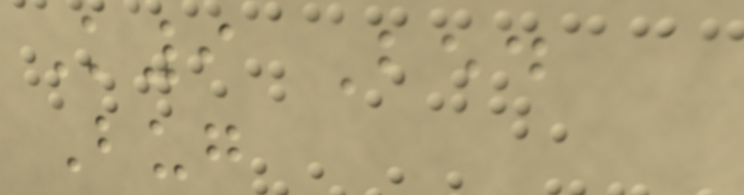K9 Bed
Bug
